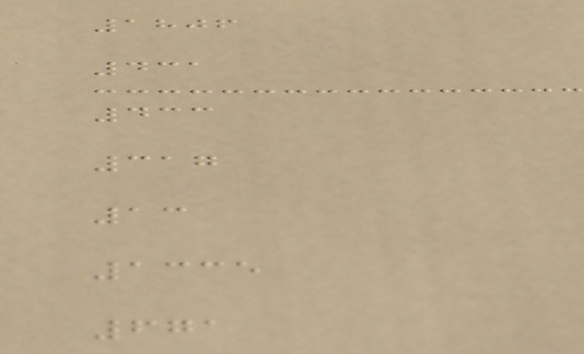1806
431
433
317
13
1335
671
